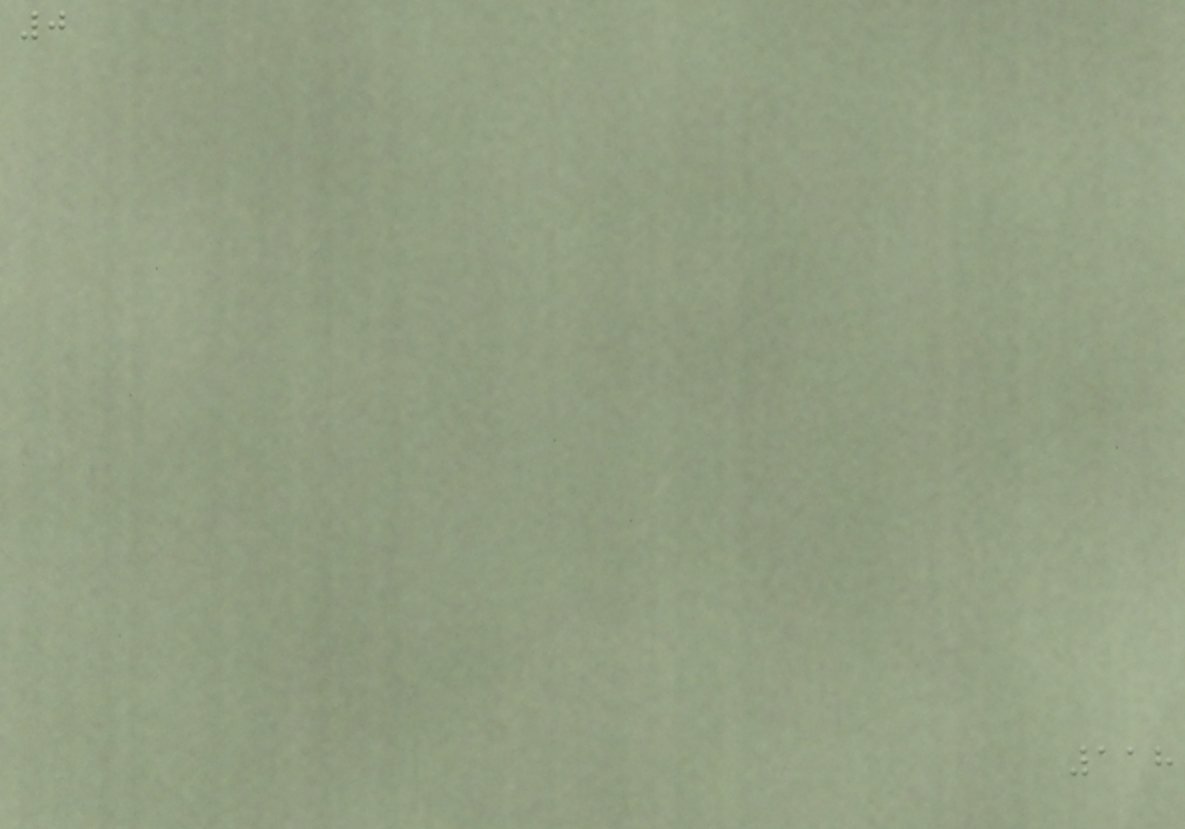0
118
